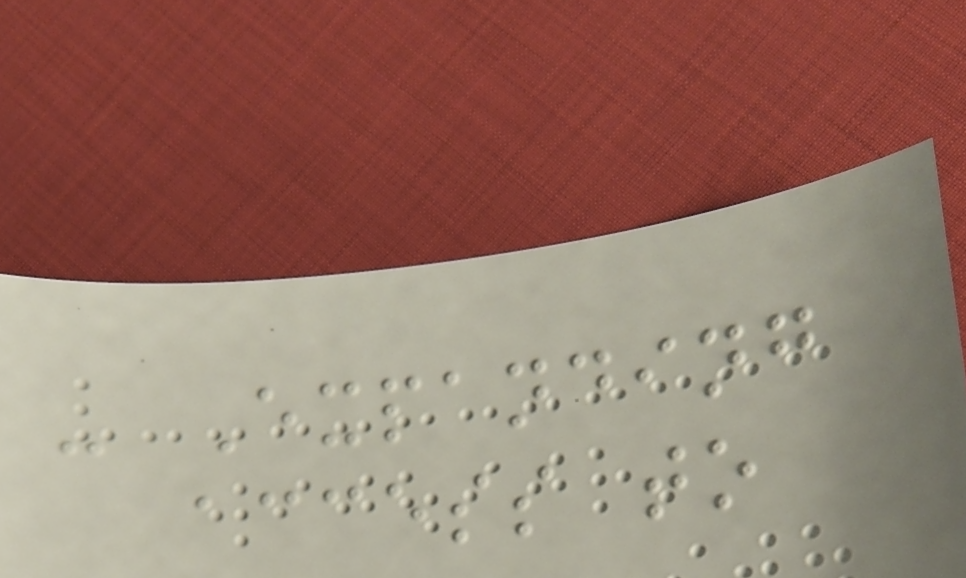- Expanding
access to
